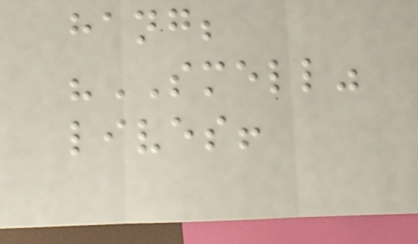hang;
"SMELL"
lives!
